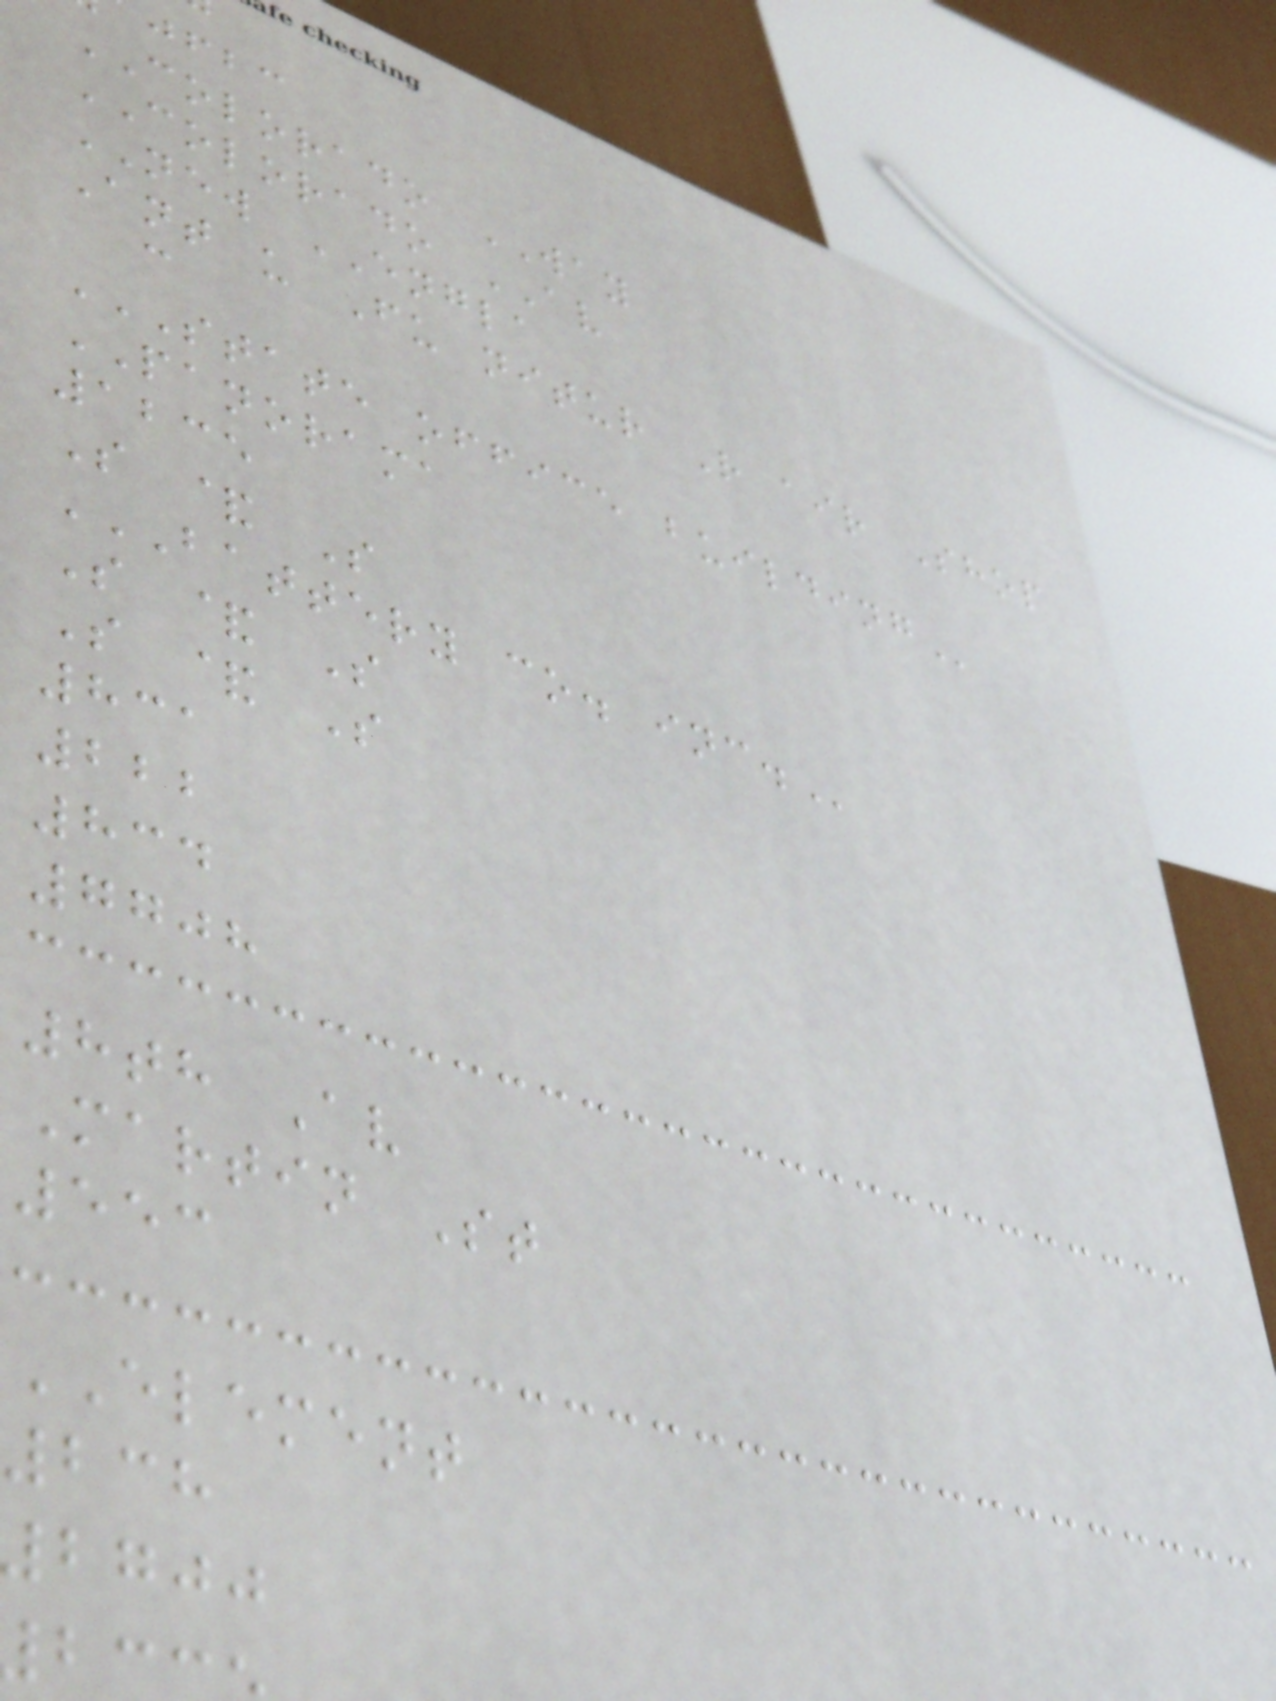jfbc
COLORADO WAY
COLORADO AV
NEW ENGLA
Ant u Fu nitur R air Shop
c
STATE OFFICE BUILDING
PANORAMA
1235
S & S
BATTERY CO. INC.
S & S
S & S
831
222
834
7708
8th Av
Martin St
553
ELEMENT
238
bgjj
